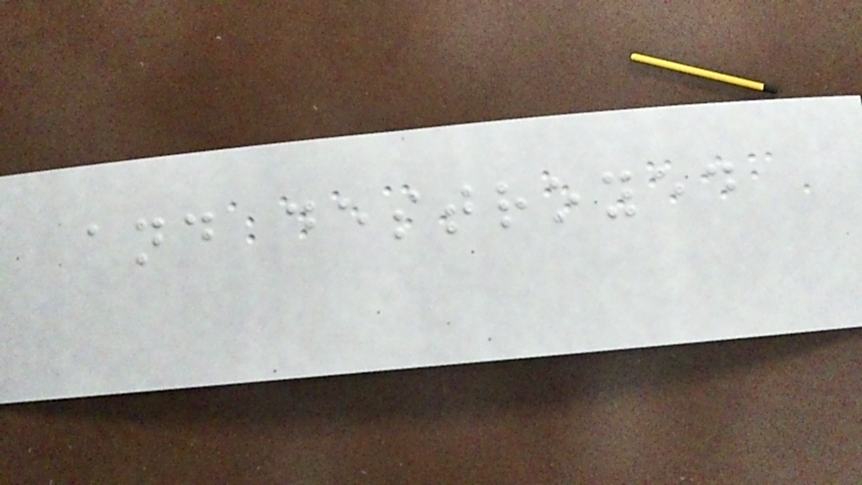and destroyed
